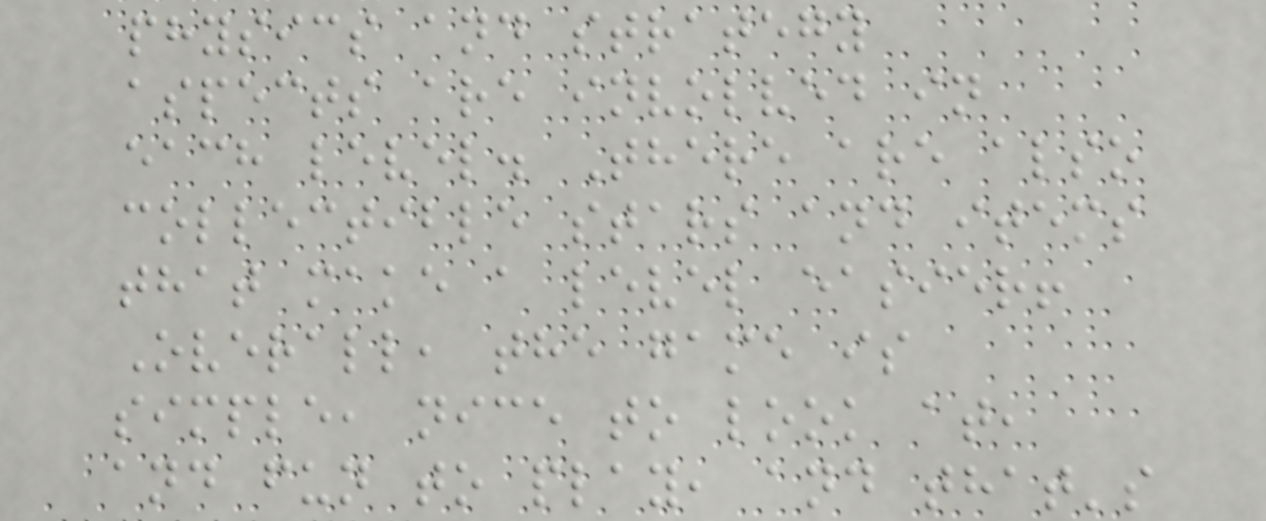physics and strategy
aspects are involved in
each level. There are also
collectible stars and items
that make a level easier!
Overall, the game is
simple, nice to look at,
and fun to play, and that's
